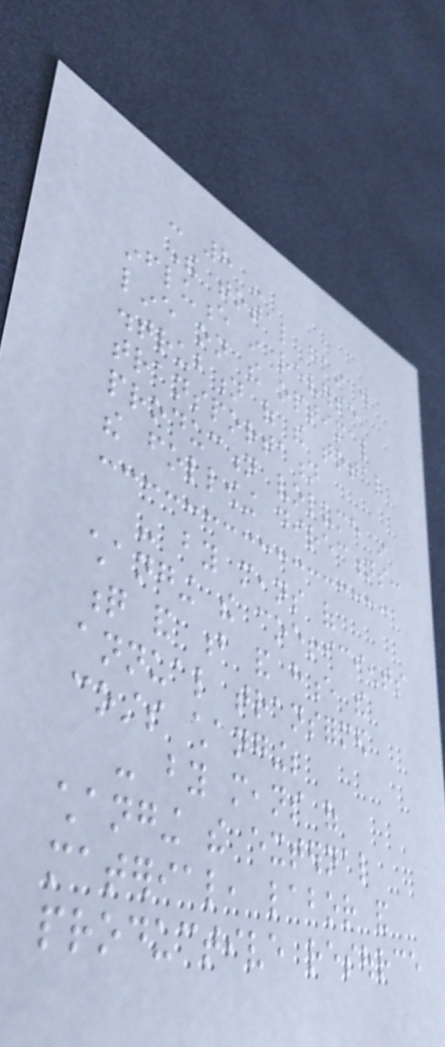- 8 -
The total gain will
influence in reverse
line on the optimal
distrubtion of the total
transportation
production volume in
the following directions:
- by means of
changing the coefficients
q and b and hence the
annual transformed
costs changing;
- by means of
changing the external
material, labor and
productive resource
